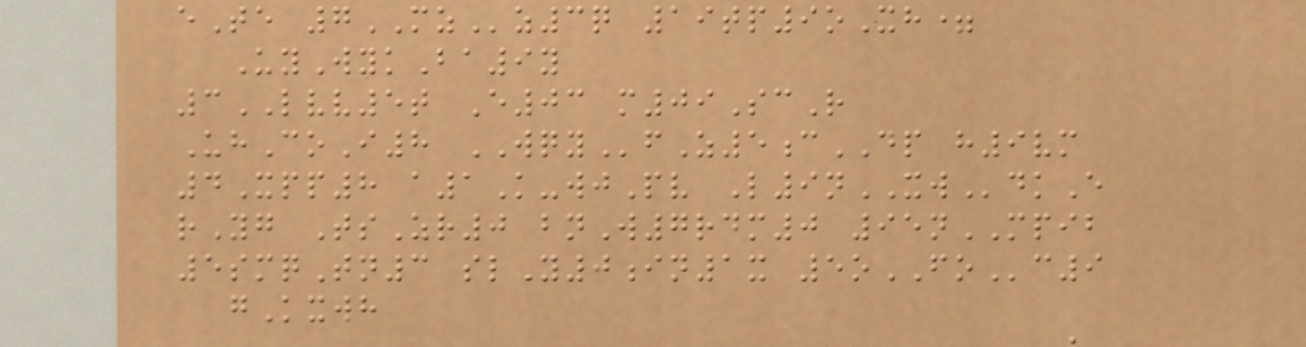eTe 7MZz3q 19tp9oXh=
UyWykBa9y
3LVV5t E03 m09ScR
UhCoI8 WQYfZ5cDP h9vm
4Xpp8 a1K-wjPv L9nXWdkE
rYg TsZr0 bnW7rdm0 95nMPIB
5smqTn3 slY0in1x 5oFOc9
gKxwh
